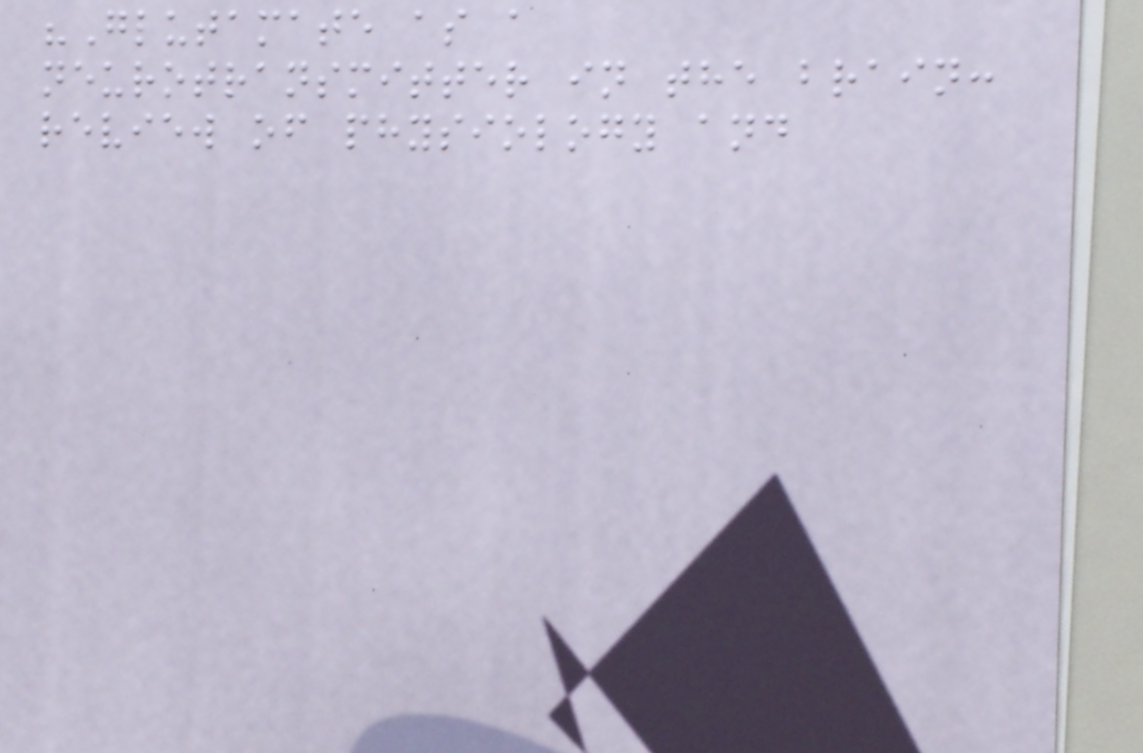"Glutamate as a
neurotransmitter in the brain:
review of physiology and
